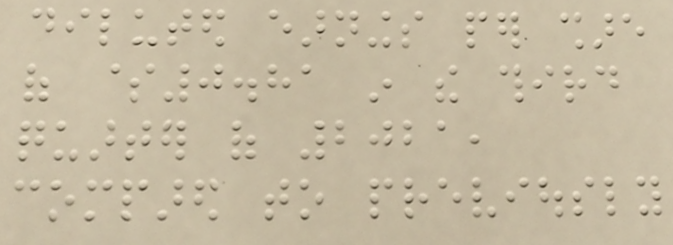diluted earnings per share
of $0.81 in the third
quarter of 2021,
compared to previously
